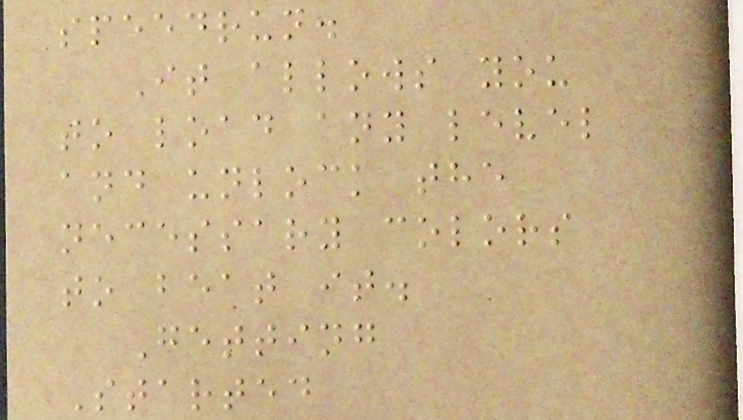speedrun.
It allows you
to load any level
and unlock the
necessary colors
to beat it.
Getting
Started
